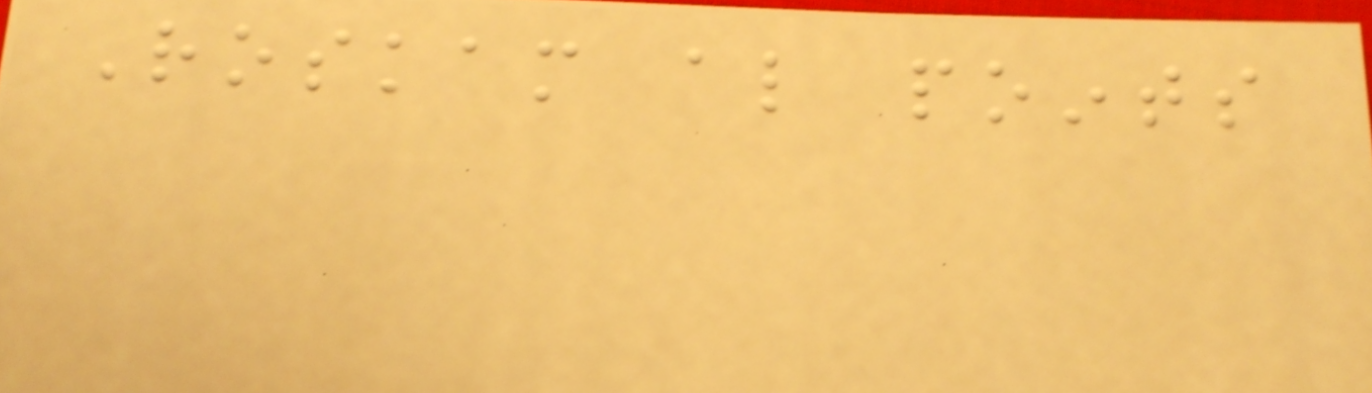Roskam also points
